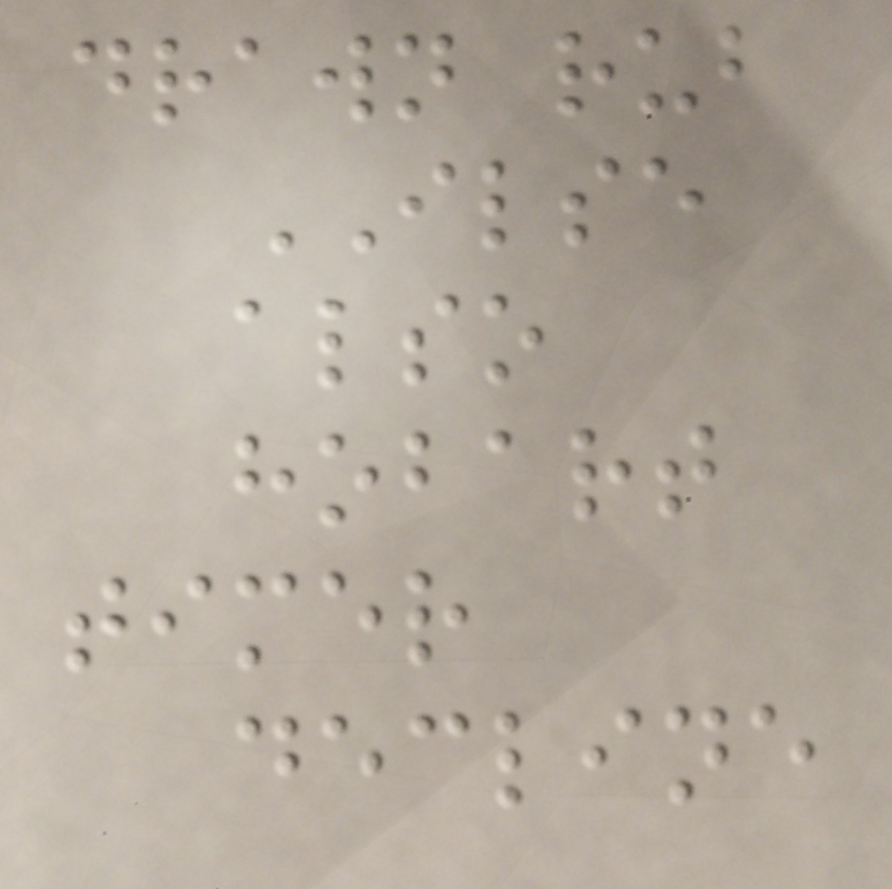drawn rub
ILSE
also
hobart
timer
decline
